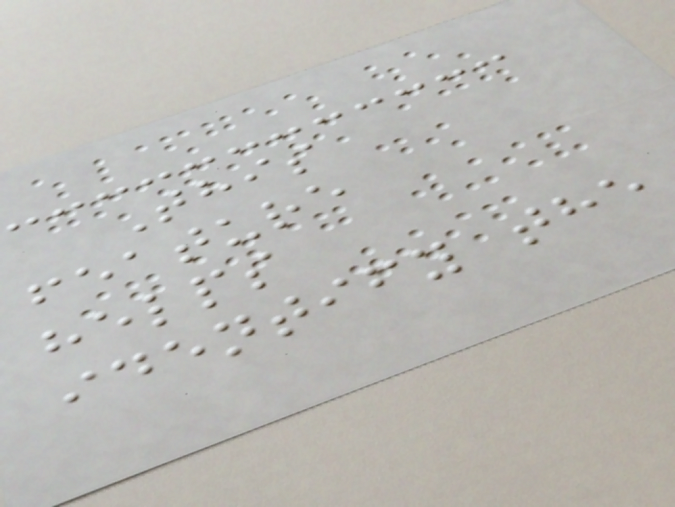This
feature
helps
identify the
